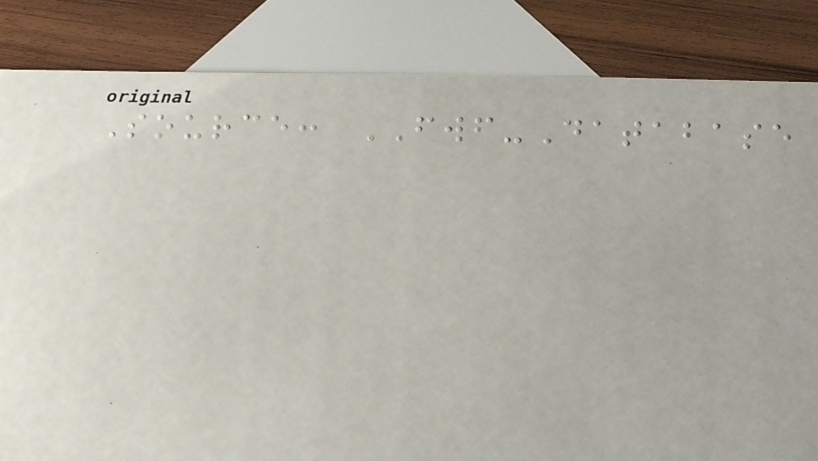Source: FWF-Database
